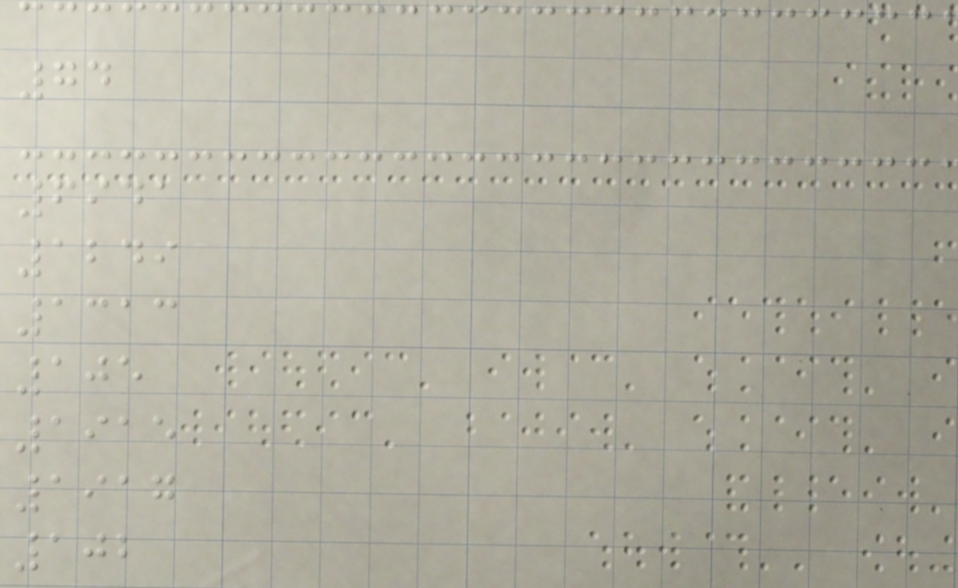74
6941
1249
1313
105
1915
1917
102
